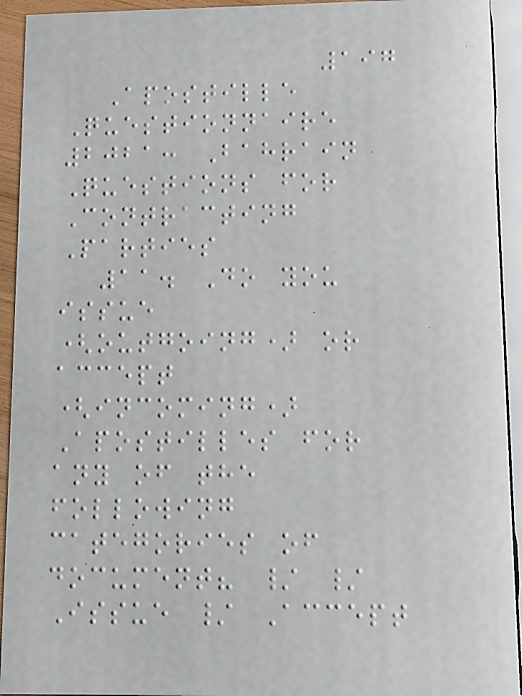197
Apostille
Questionnaire
2021: Bahrain
Questions for
Contracting
Parties
11. Do you
issue
(outgoing) or
accept
(incoming)
Apostilles for
any of the
following
categories of
document? / /
Issue / Accept
